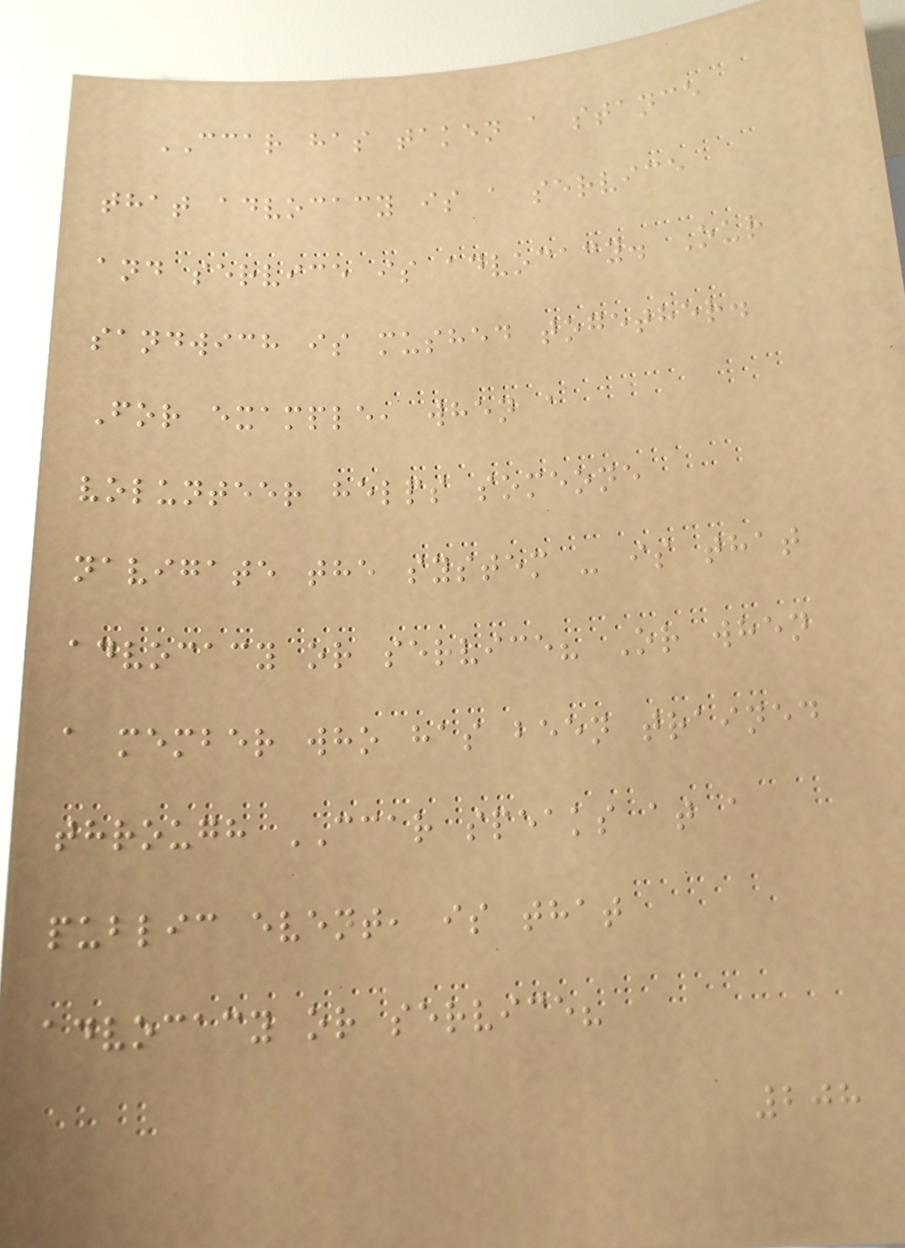CCAR has taken a stance
that advocacy is a service
and service is advocacy. Our
sandwich is mushed together.
For example, when a
volunteer helps someone
navigate the system - is that
advocacy or service? Or when
a member who has been trained
through CCAR speaks at a
public event, is that
advocacy or service?
208
